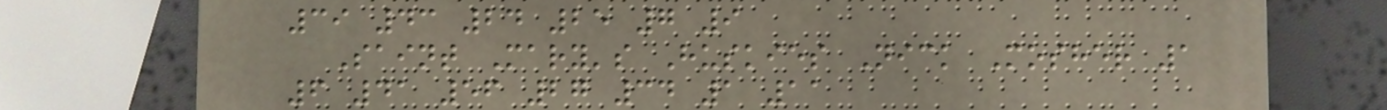39 43 24 25 7 9
Saint Mary's Huskies Nick Mosher 1
6 41 56 27 34 1 11
